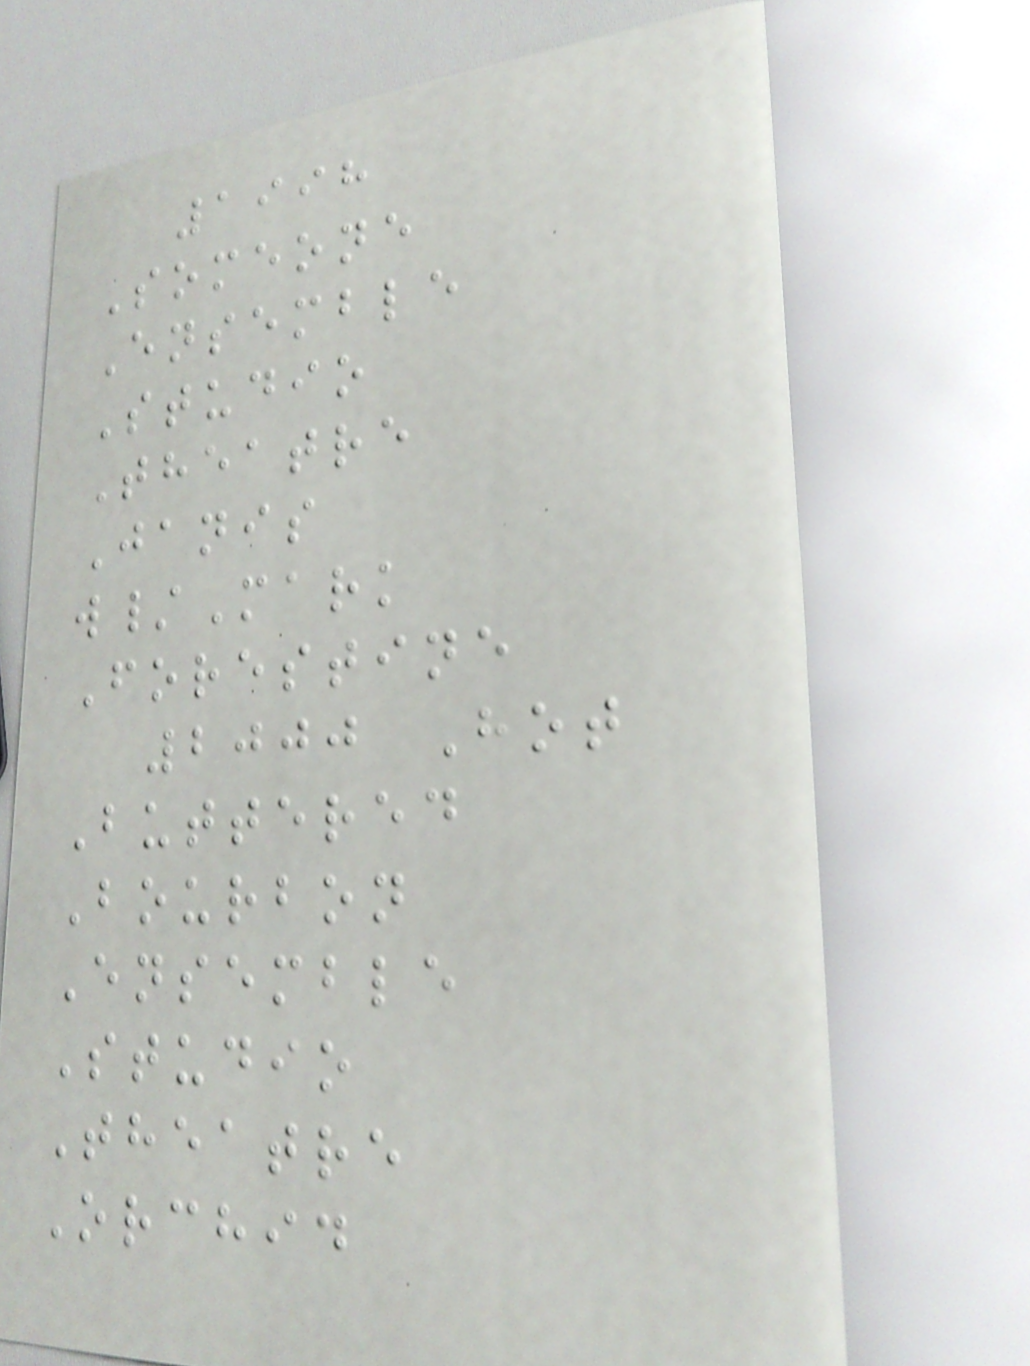1998
Someone
Ensemble
Studio
Theatre
Janis
w/Mark
Forestine
2000 Hot
Buttered
Bourbon
Ensemble
Studio
Theatre
Orchid
